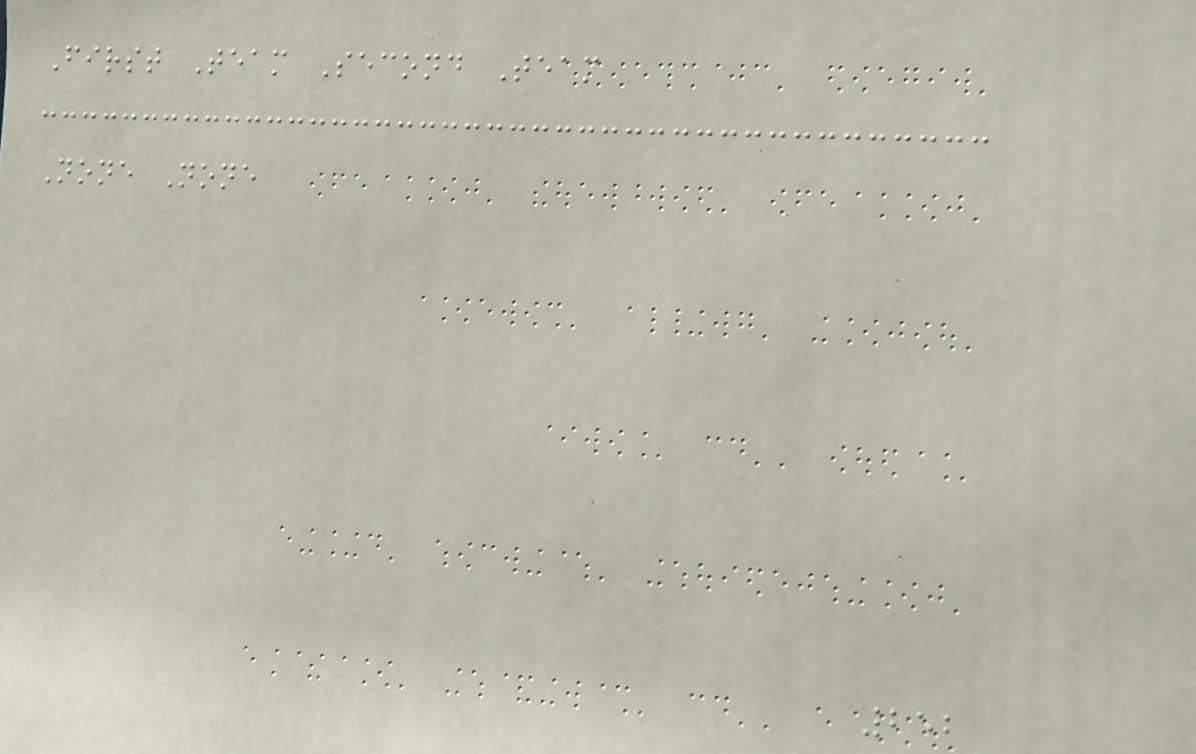First Team Second Team
None None
252
